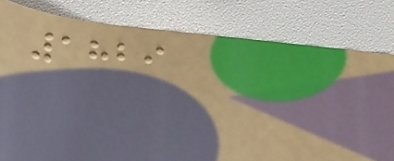1829
